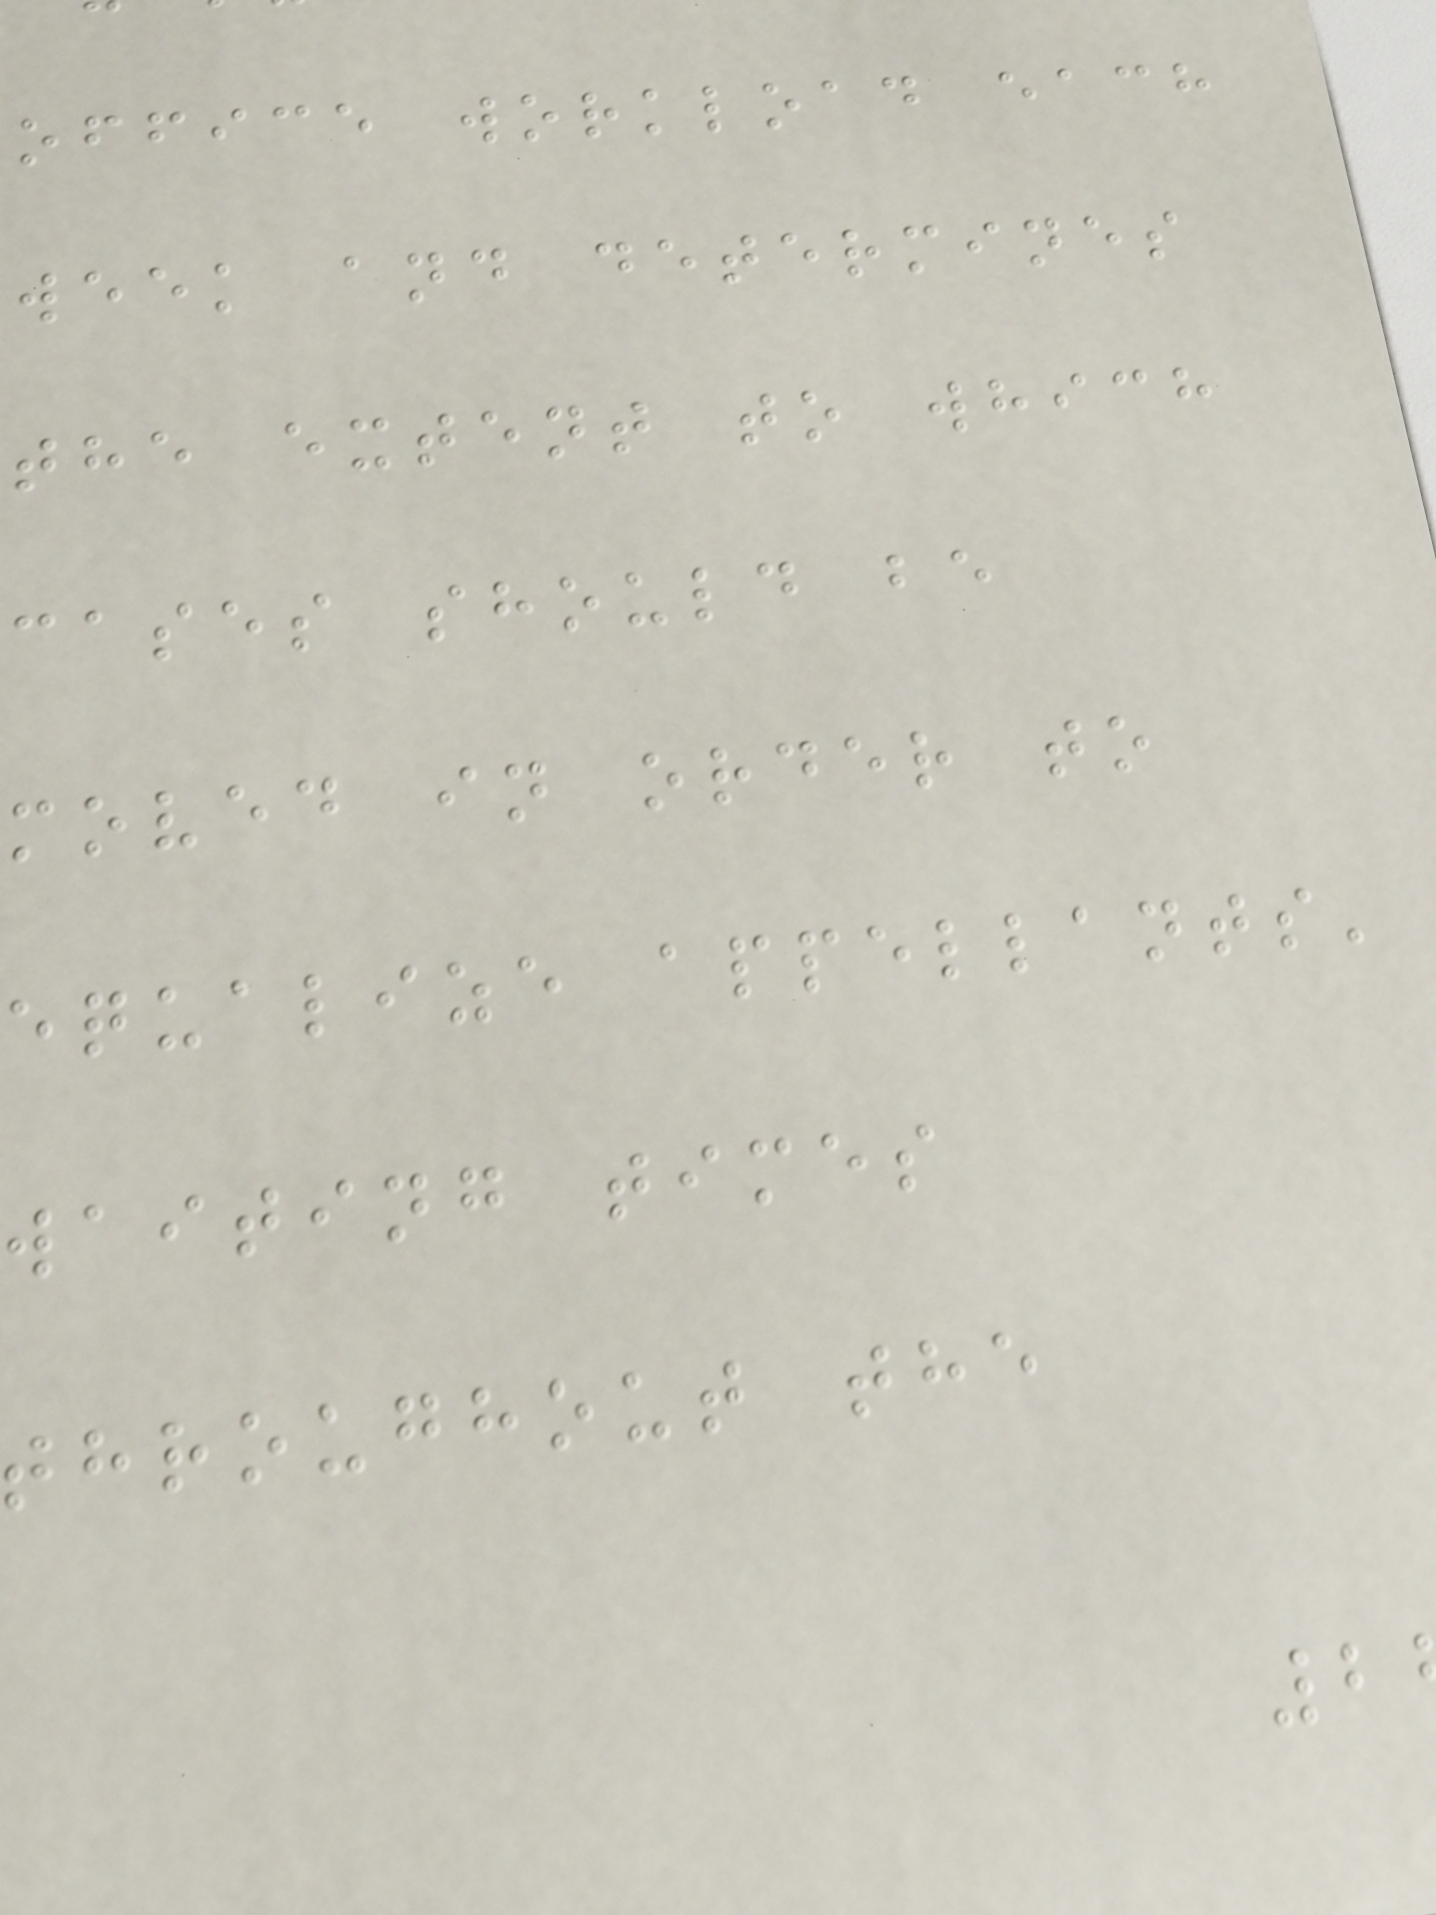office workload each
week and determines
the extent to which
cases should be
moved in order to
equalize appellants'
waiting times
throughout the
